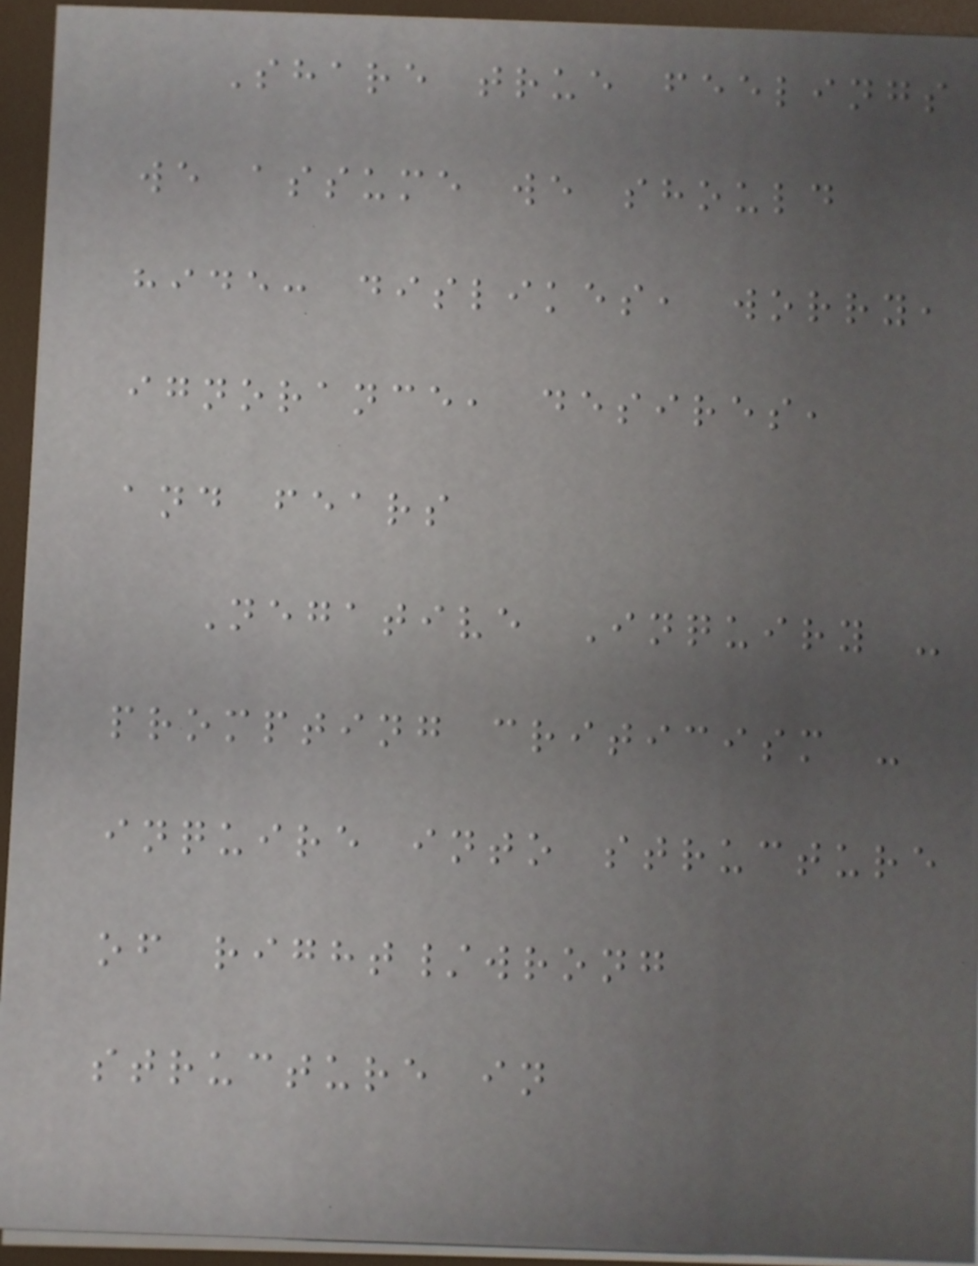Share true feelings
we assume we should
hide: dislikes, worry,
ignorance, desires,
and fears
Negative Inquiry -
prompting criticism -
inquire into structure
of right/wrong
structure in
